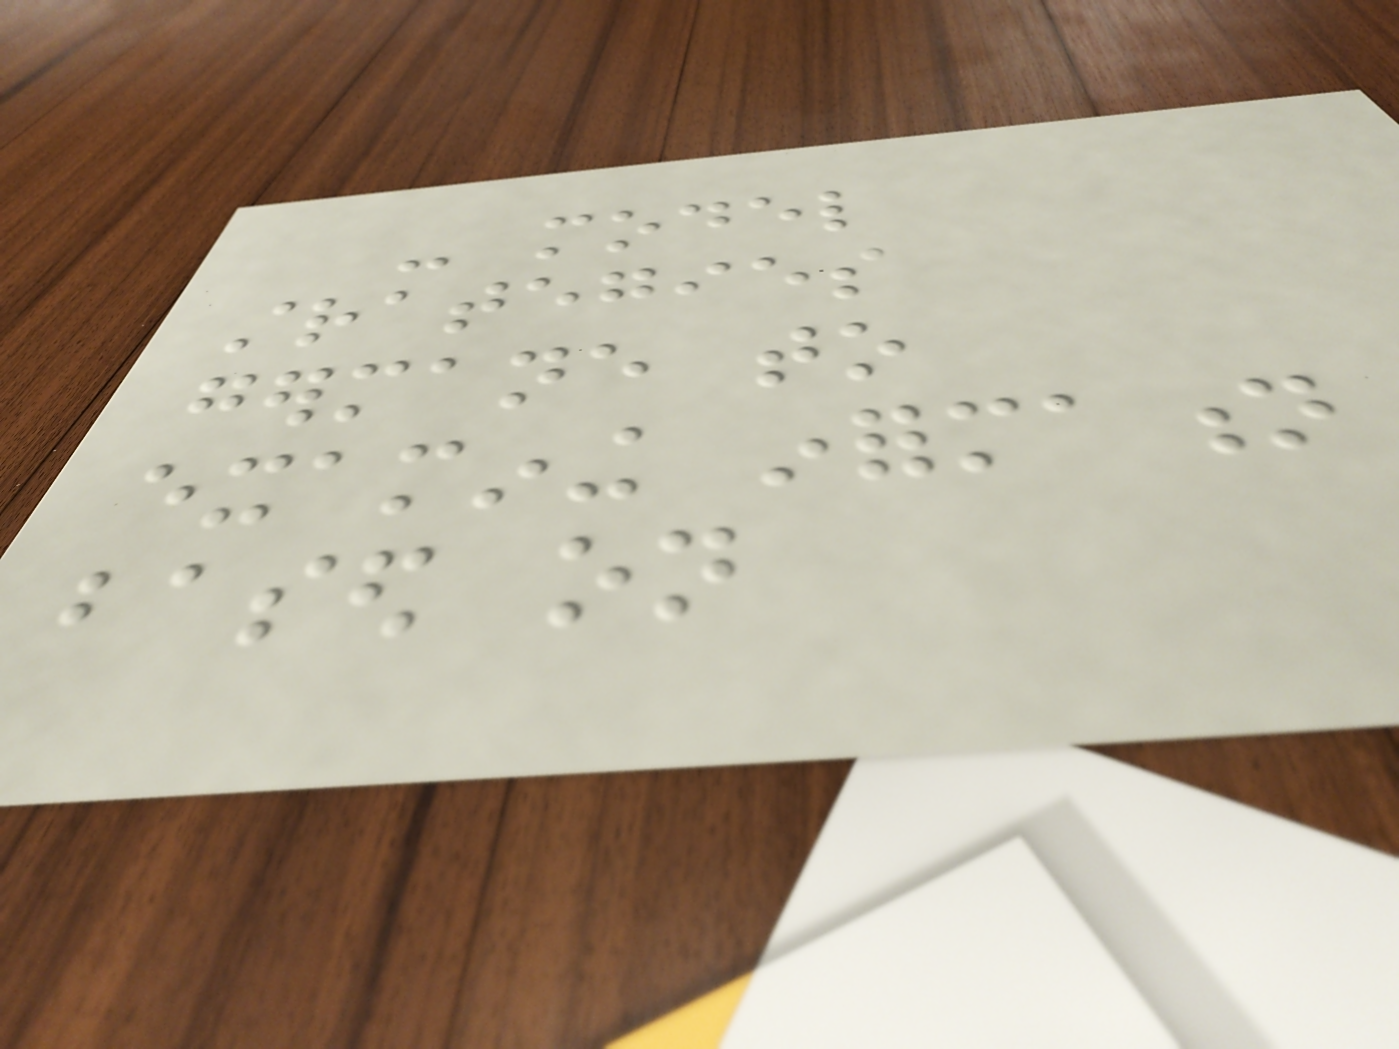- model
strategies
germane to
examining information
based on
